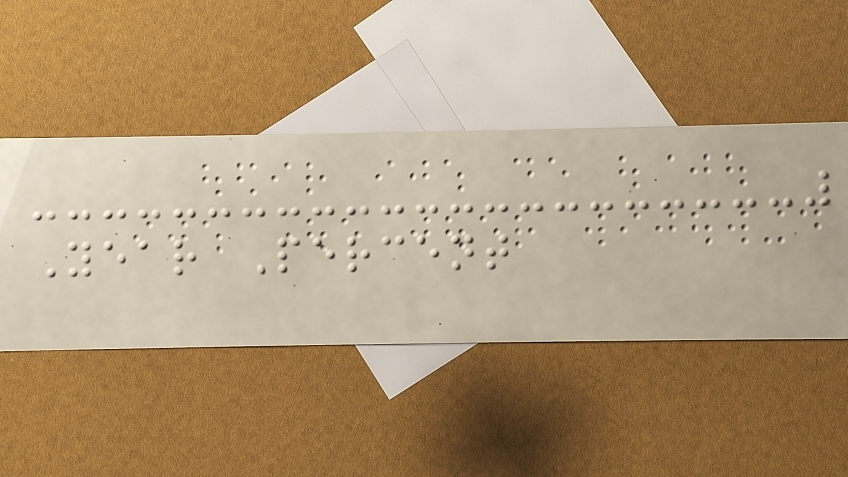Year Percent
